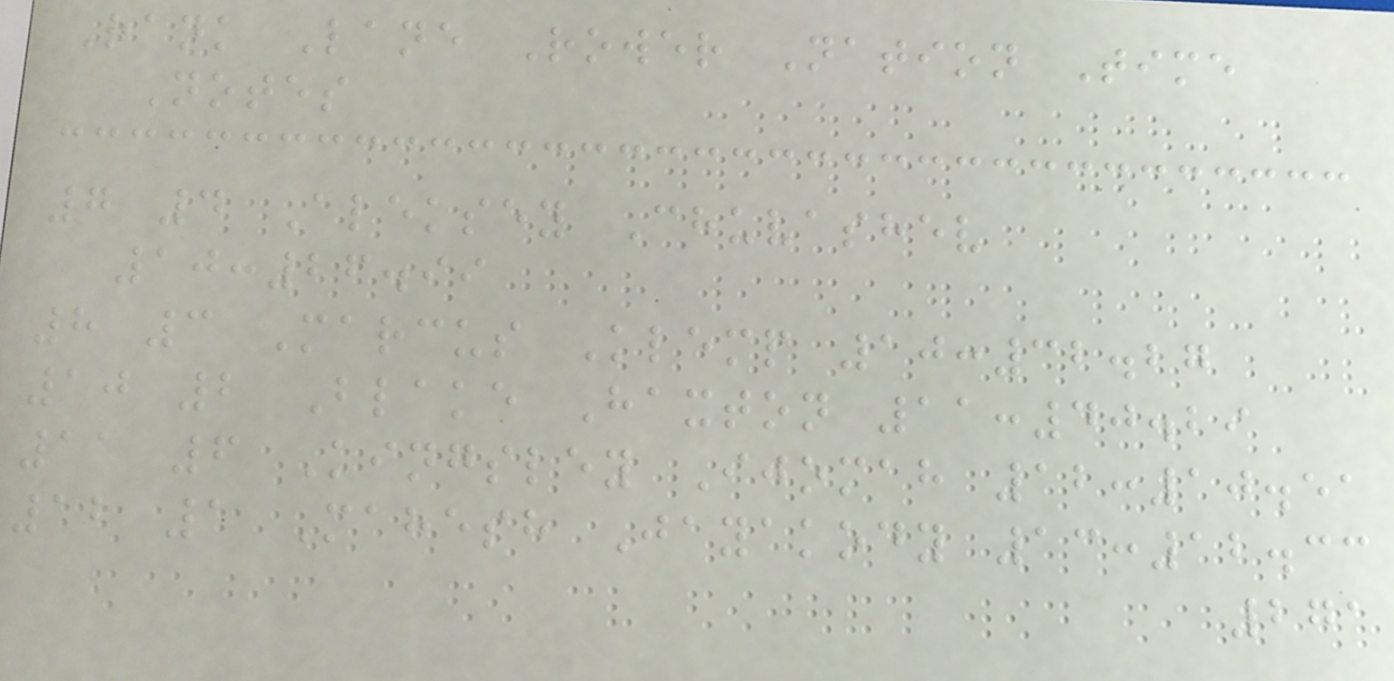Rank Lane Rower Nation Time
Notes
7 4 Aleksey Chuvashev
10:26.99
8 3 Marcus Klemp 10:32.27
10 2 Blake Haxton 11:40.29
11 6 Kingsley Ijomah 12:10.51
12 1 Mahesh Jayakody 13:12.33
271
